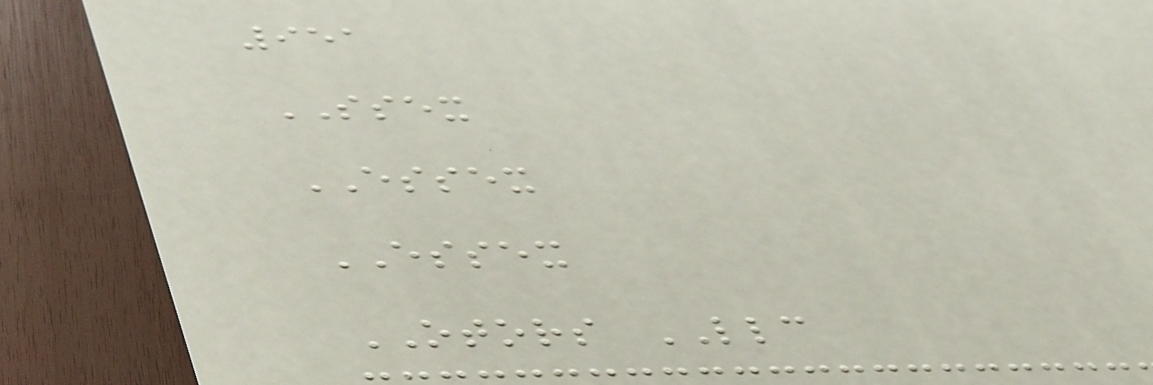951
SSEX
ESSEX
ESSEX
OTORS LLC
